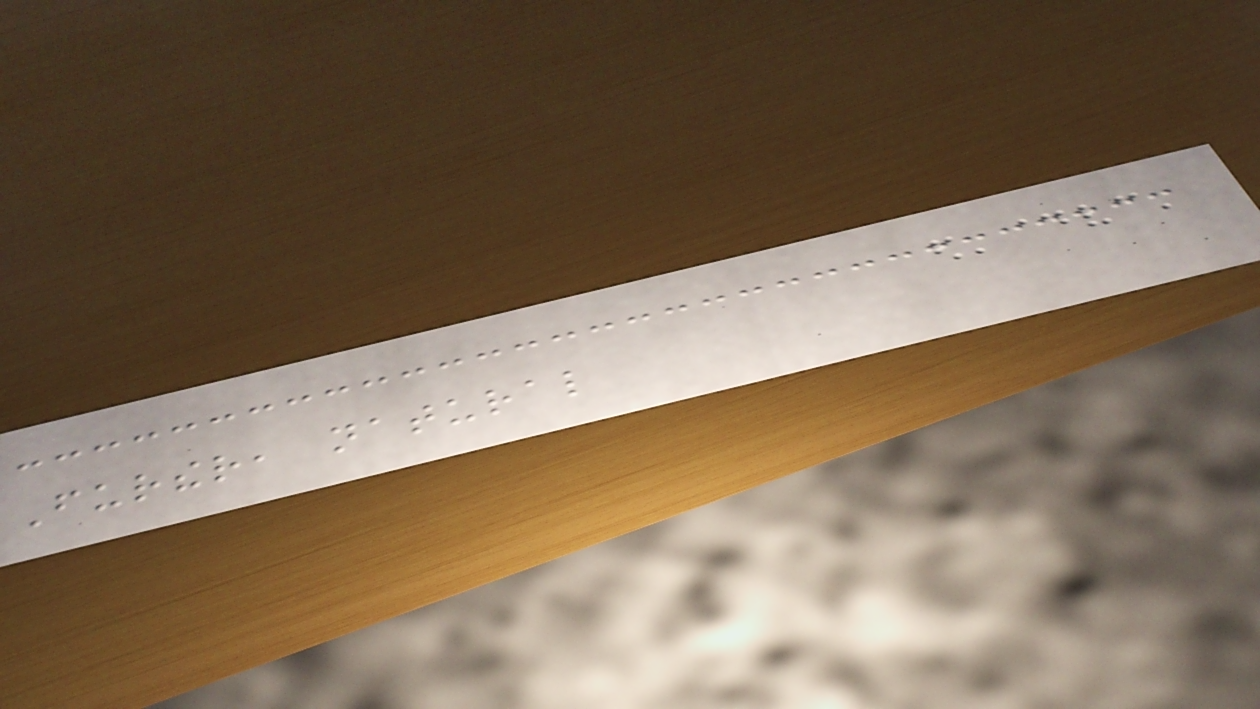Further, natural
